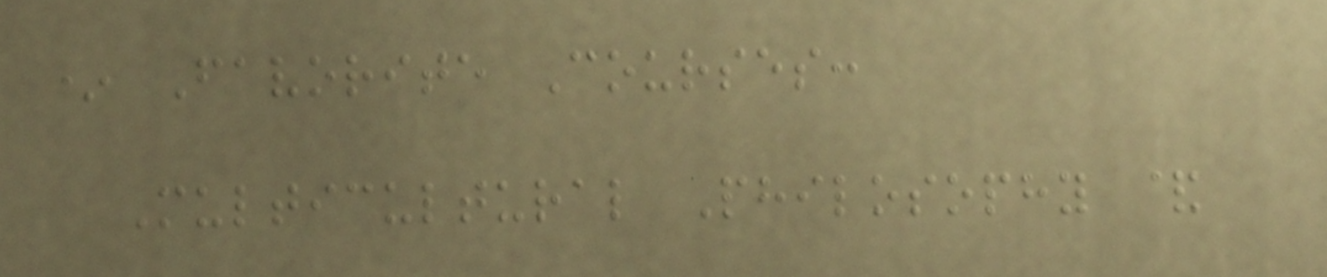* Favorite Courses:
Multicultural Philosophy &
